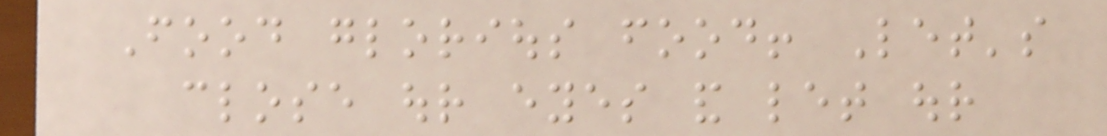Food glorious food! Let's
close our eyes and let our
